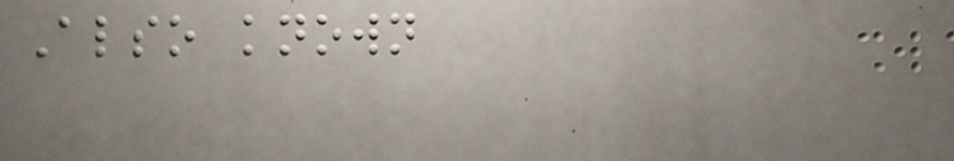Also known
